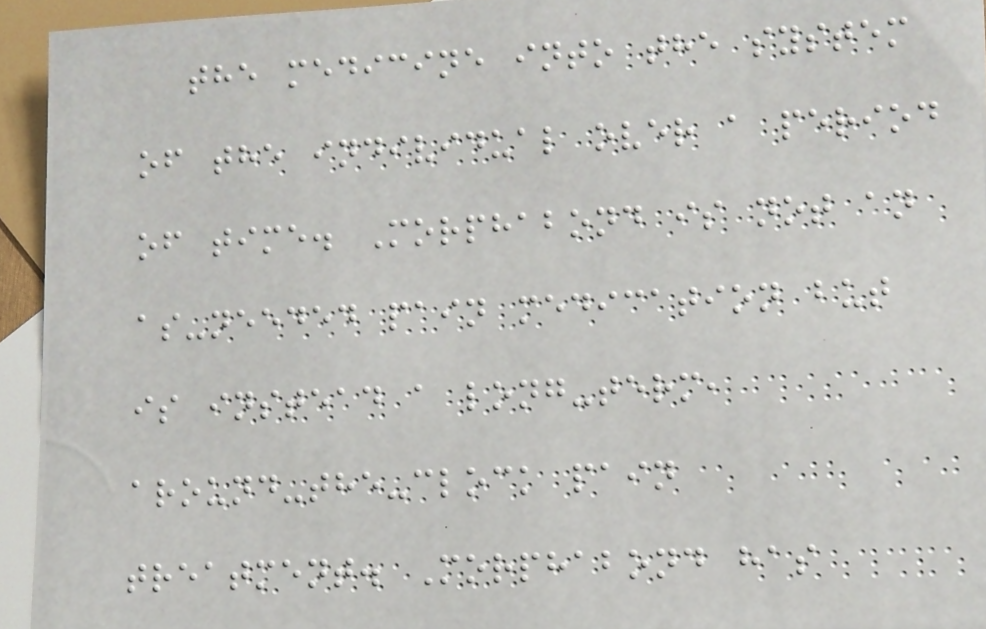the medicine into the system
of the individual over a period
of time. Morphabond is not an
as-needed pain medication but
is instead a long-term,
around-the-clock pain
treatment. Morphabond has
